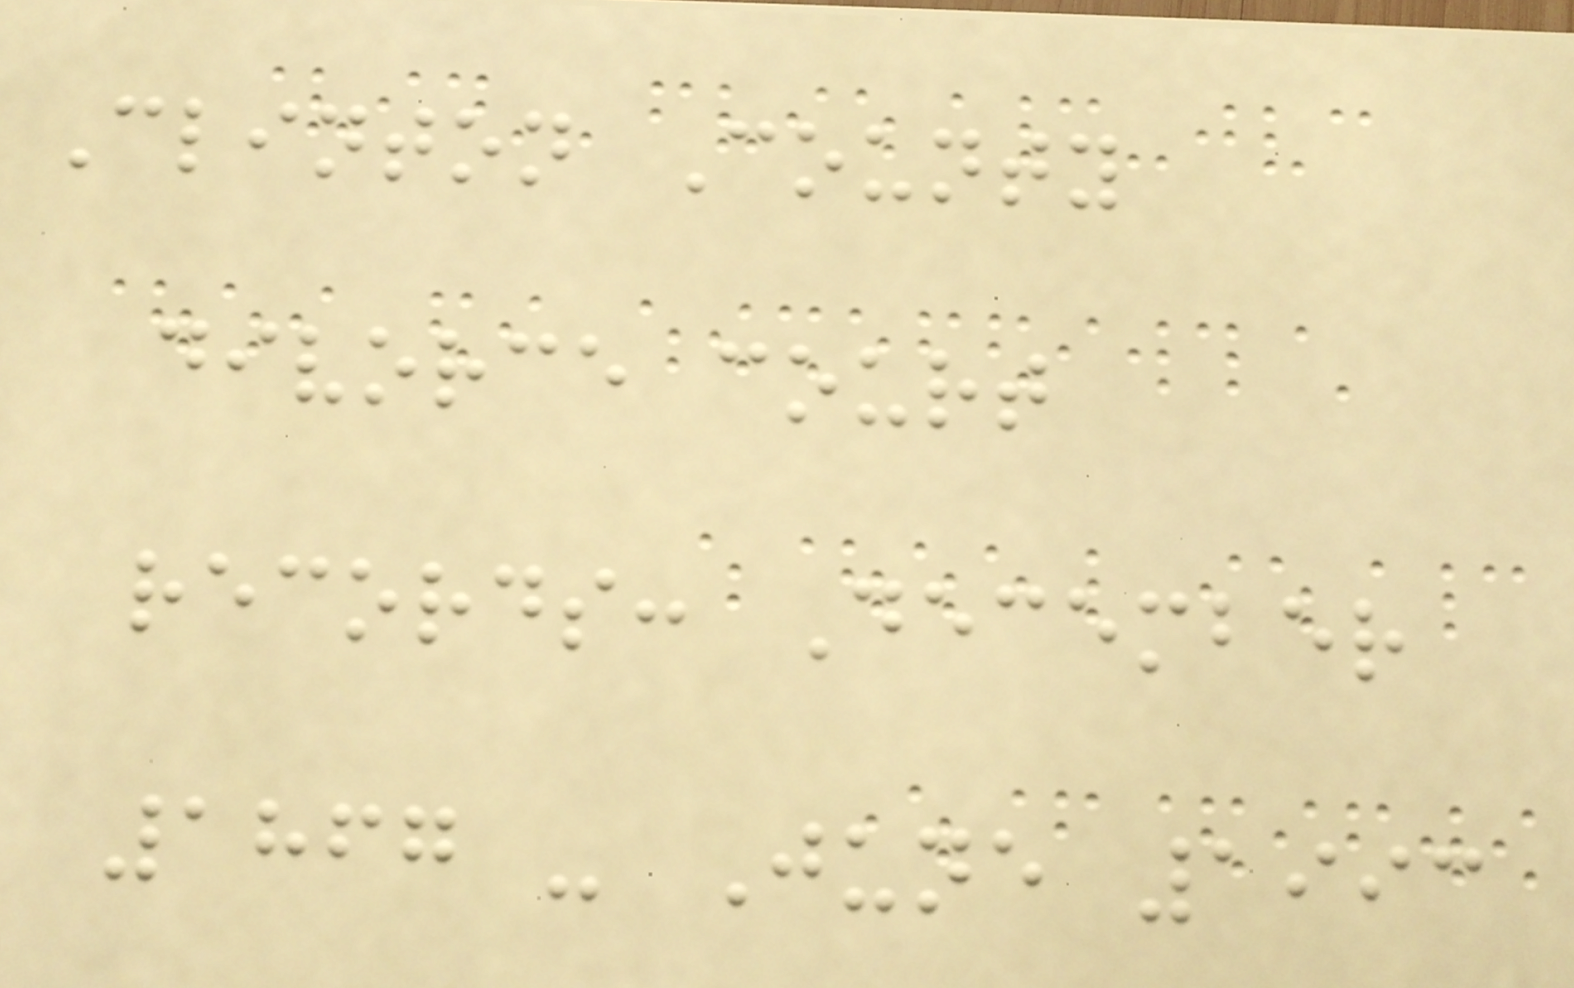Clinton County
divorce court
records: December
1867 - June 1993
